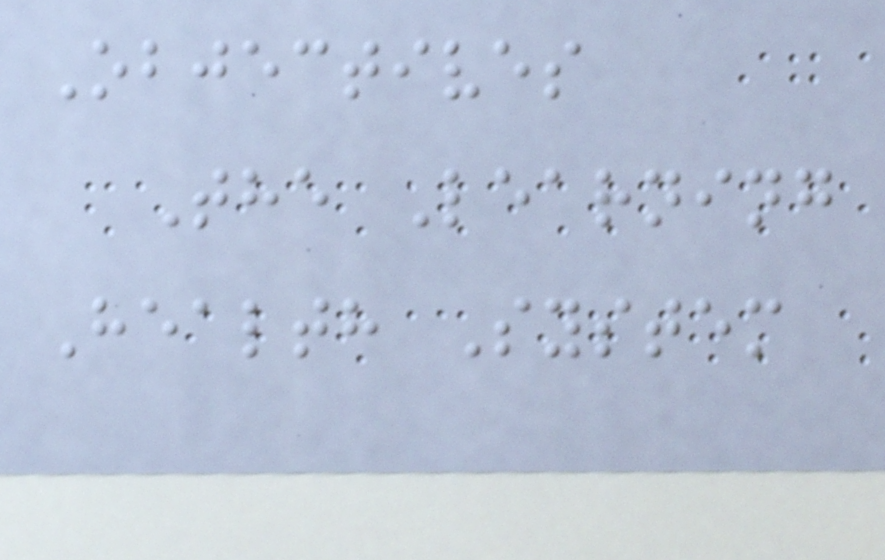Objectives
The Learning
Health System
